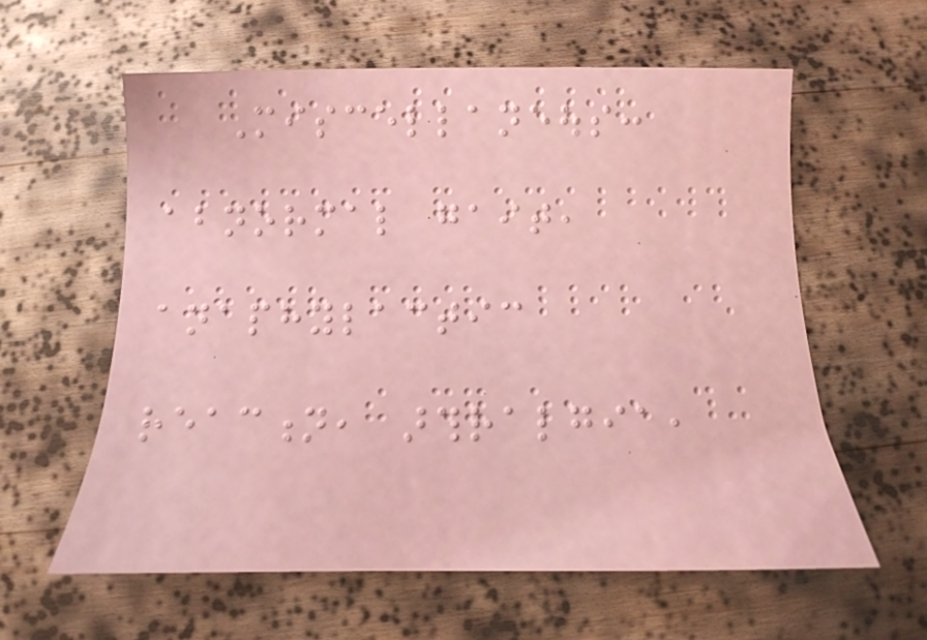Miscellaneous:
abnormal gait,
anaphylactic
reaction, arthralgia,
